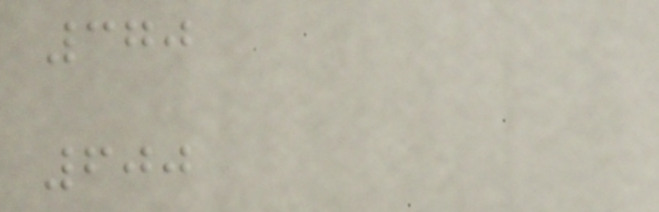370
600
